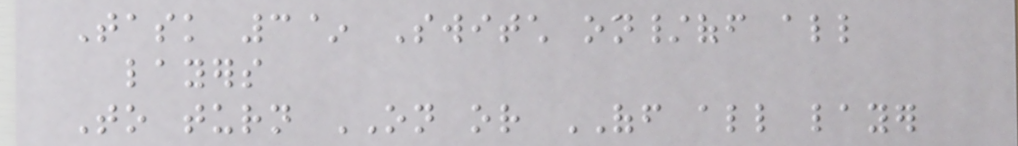Task 3~ Switch on/off all
layers
To turn ON or OFF all layer
